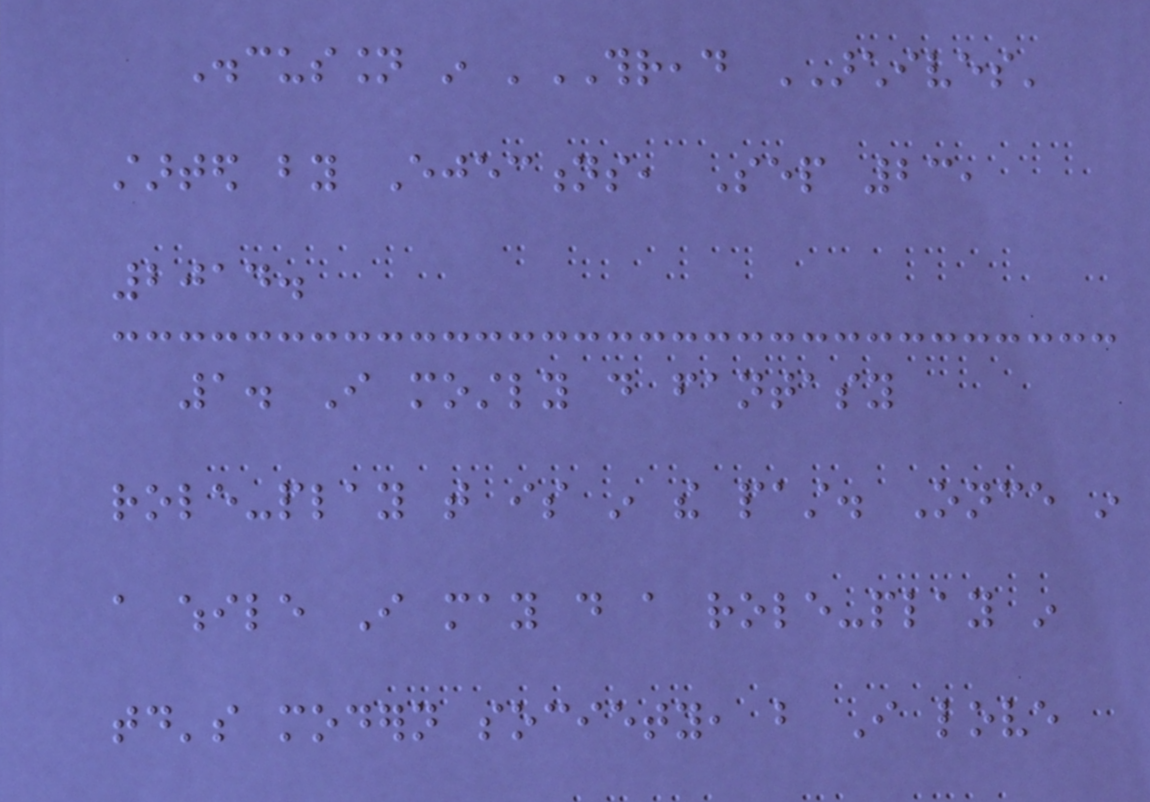Discussion in 'THREAD ARCHIVES'
started by Ejections, Sep 23,
2014.
1. I mostly do fantasy
role-play that is in the past. Once in
a while I may do a role-play in
today's modern society, but I love
